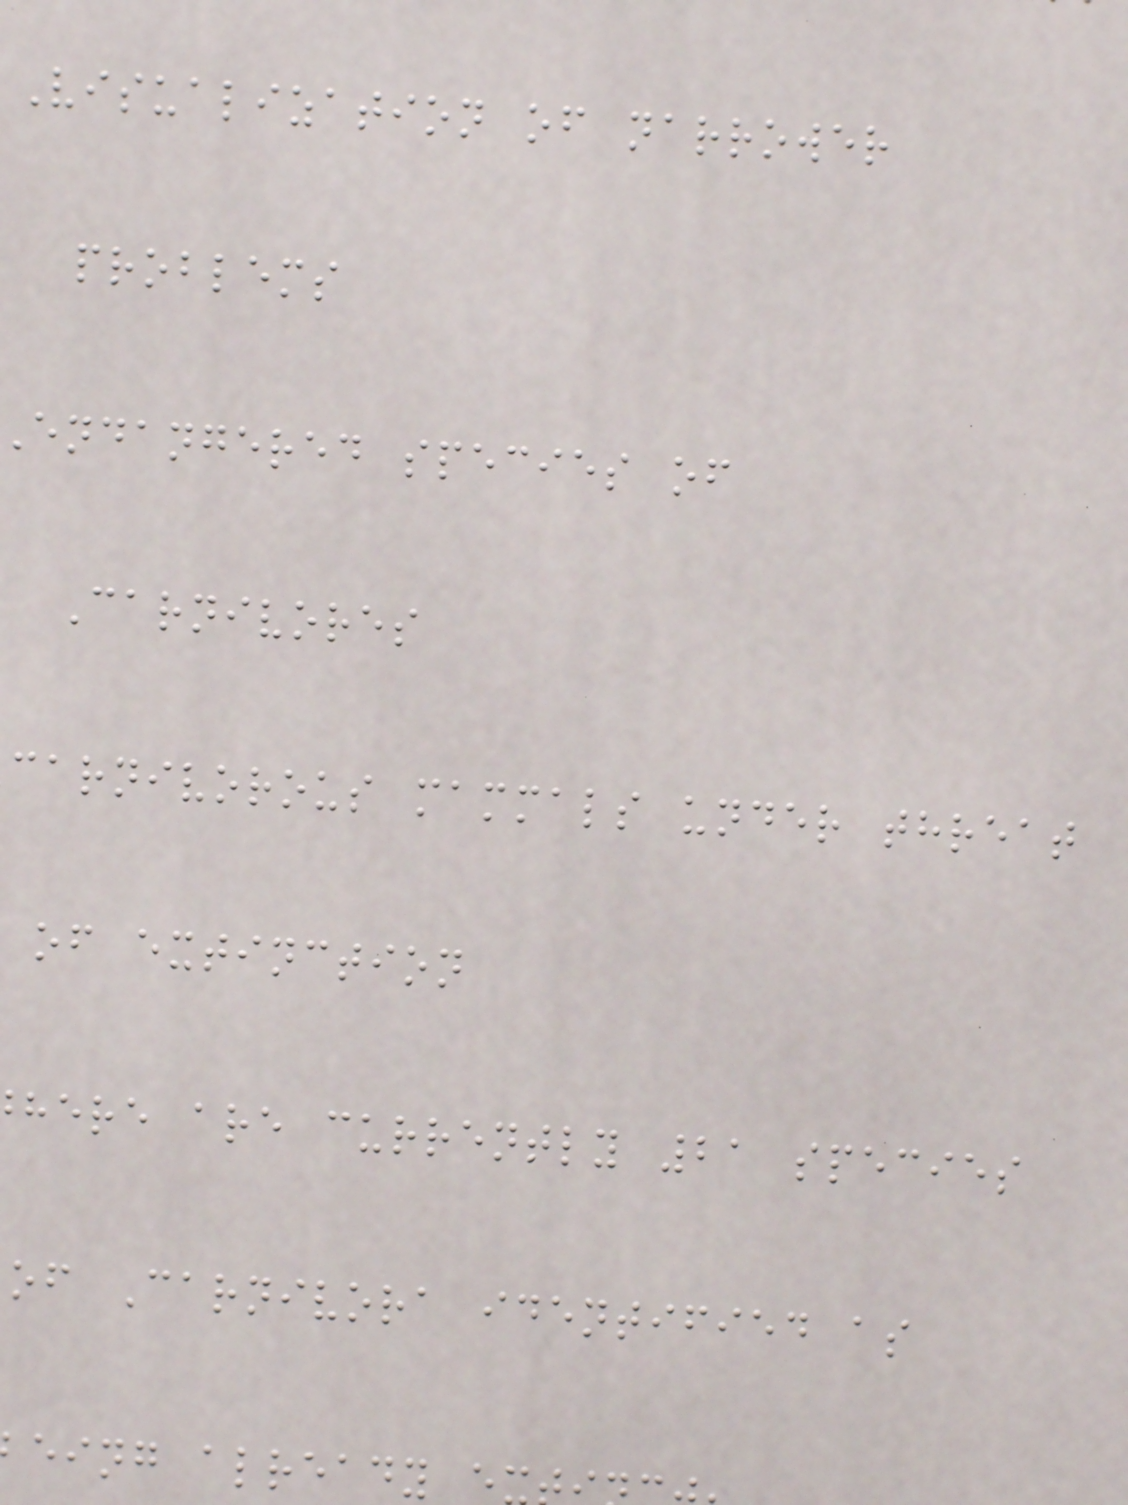Visualization of narrower
problems
endangered species of
Carnivores
carnivorous mammals under threat
of extinction
here are currently 21 species
of Carnivora identified as
eing already e
